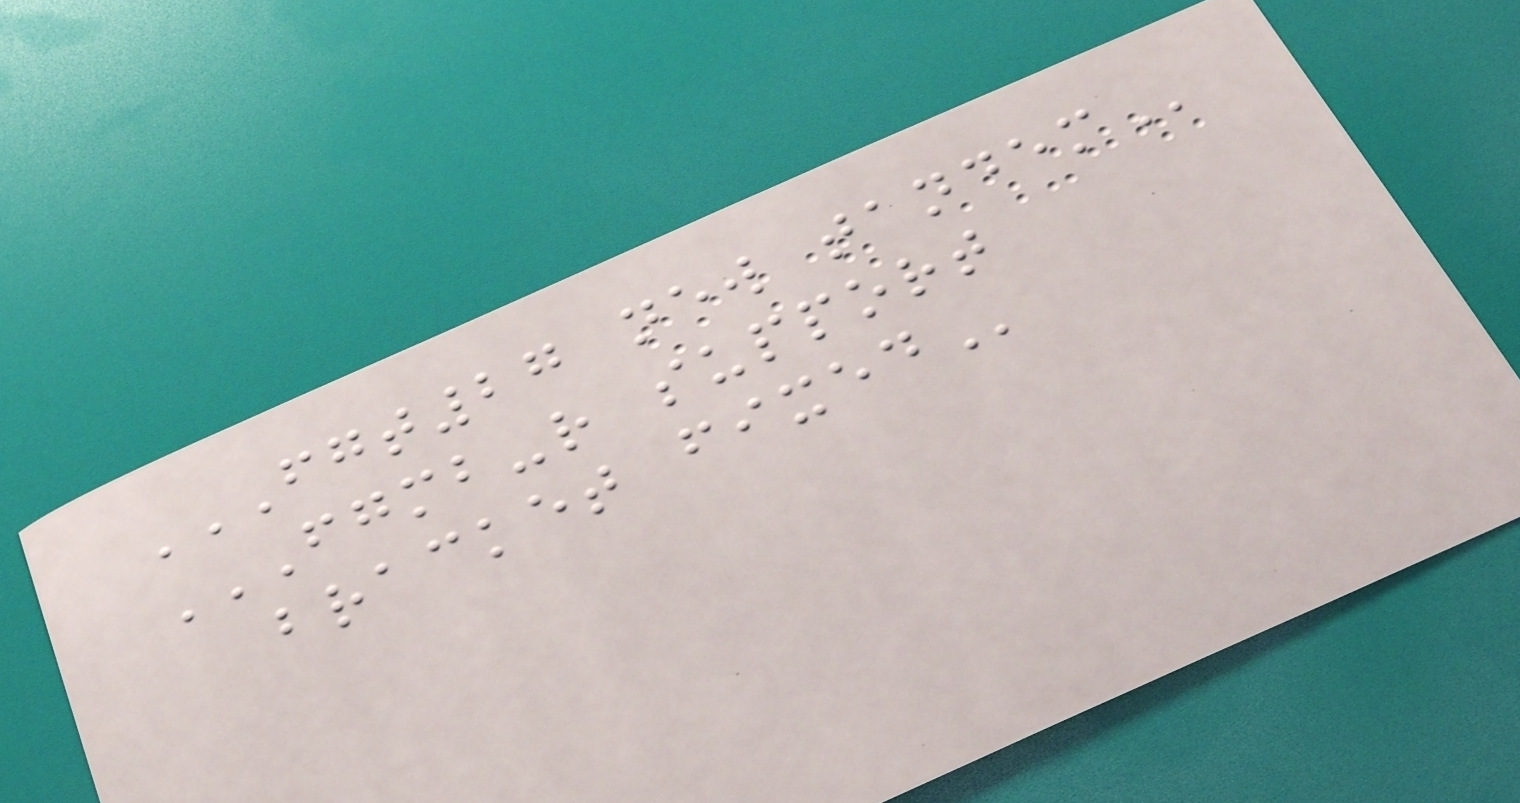FGT27 NEW TANDEM
FGMB-R SUPPORT
BRACKET FIXED
